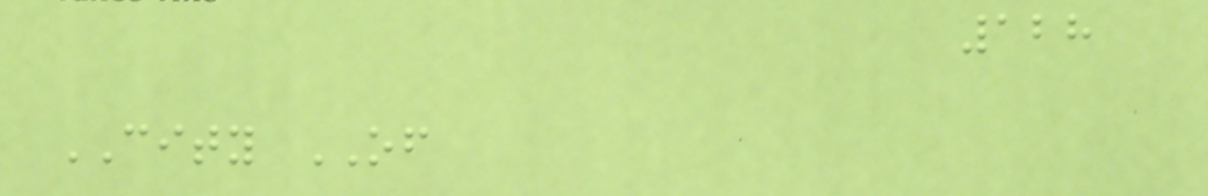128
CITY OF
